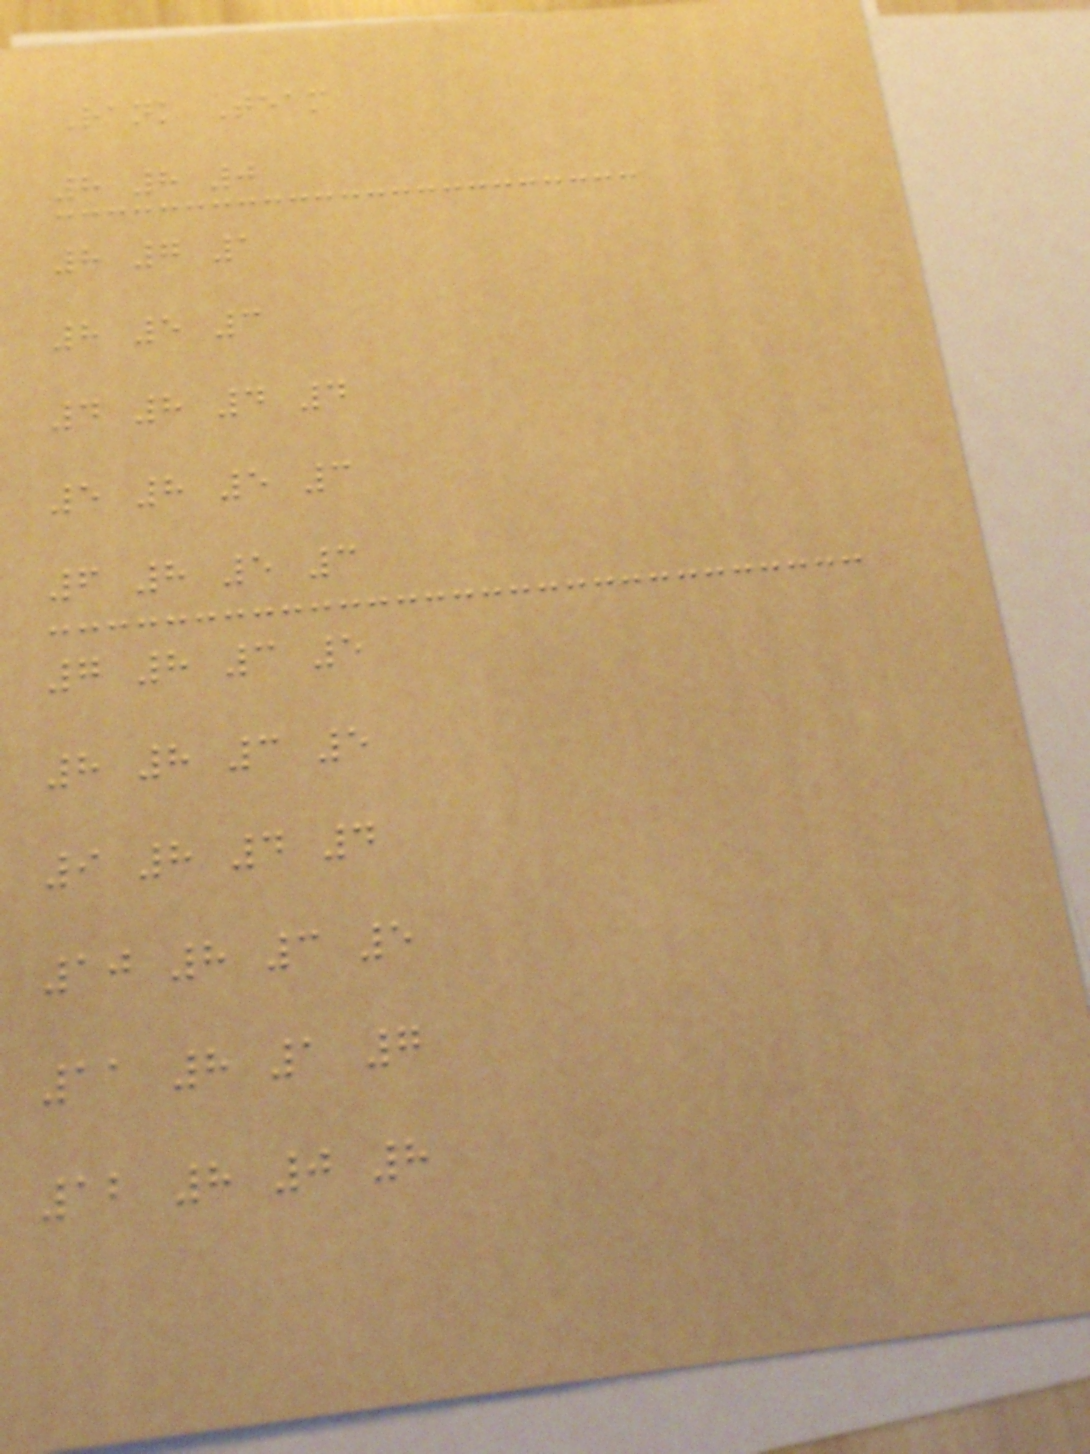Rank Team
8 8 0
8 7 1
8 5 3
4 8 4 4
5 8 5 3
6 8 5 3
7 8 3 5
8 8 3 5
9 8 4 4
10 8 3 5
11 8 1 7
12 8 0 8
